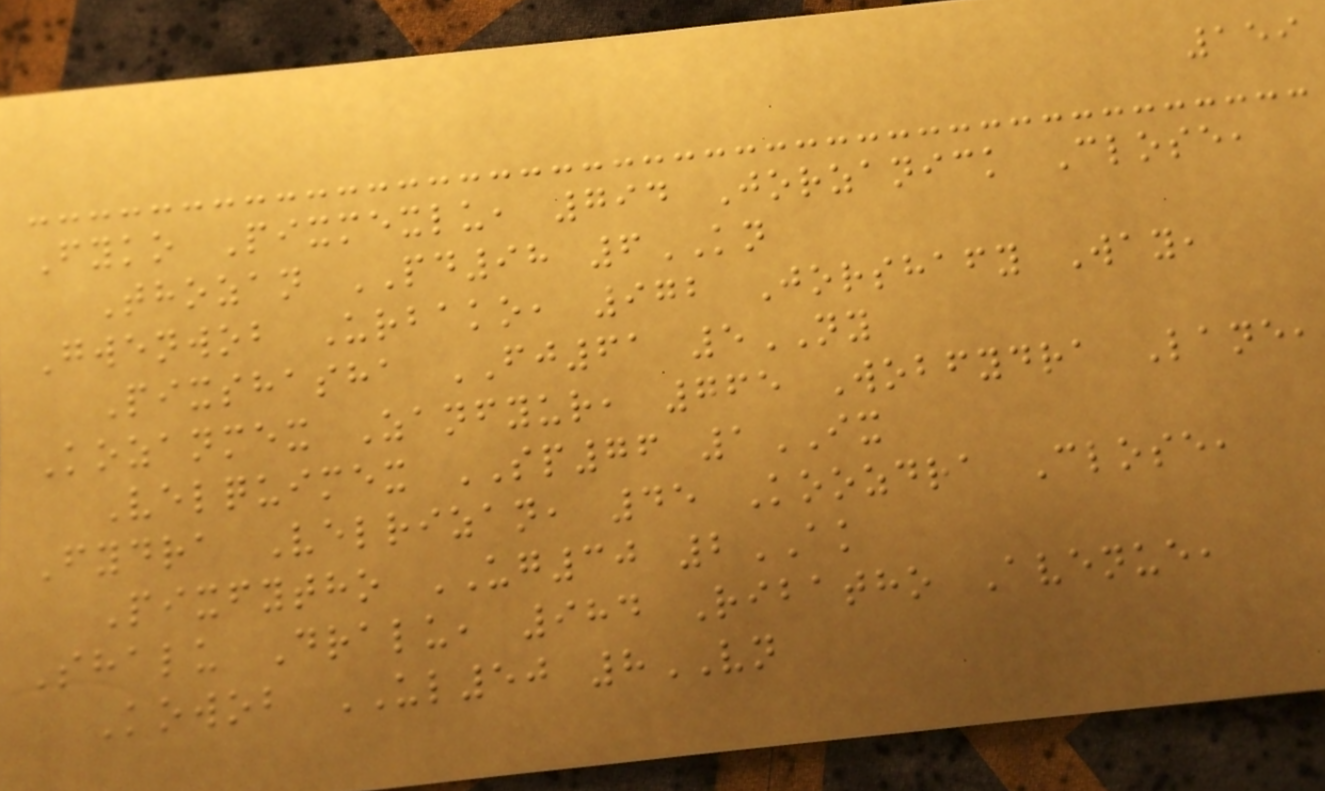159
Fyko Pixmexlu, 794 Jorzanick Close,
Thozan PD98 6KN
Gwenwob Urbako, 972 Jorshafy Way,
Pixshasha FJ61 5NY
Kozanmex Zanfyur, 765 Wobfydra Lane,
Velquimex SP76 1IX
Fydra Velrizan, 45 Koozdra Close,
Pixfytho UG30 2AK
Shalu Dralu, 984 Ribatho Avenue,
Kowob UL50 8VN
